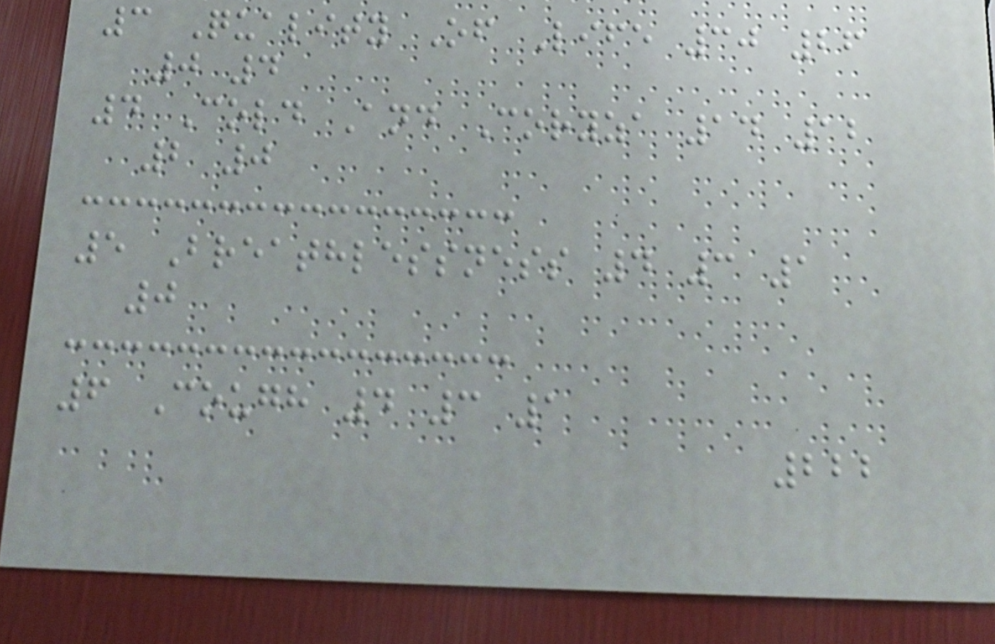3 Quality Of Life 30 26
0 4
4 Cold And Coryza 14 12
2 0
5 Breathlessness 4 3 1
0
6 Cough 4 3 1
222
